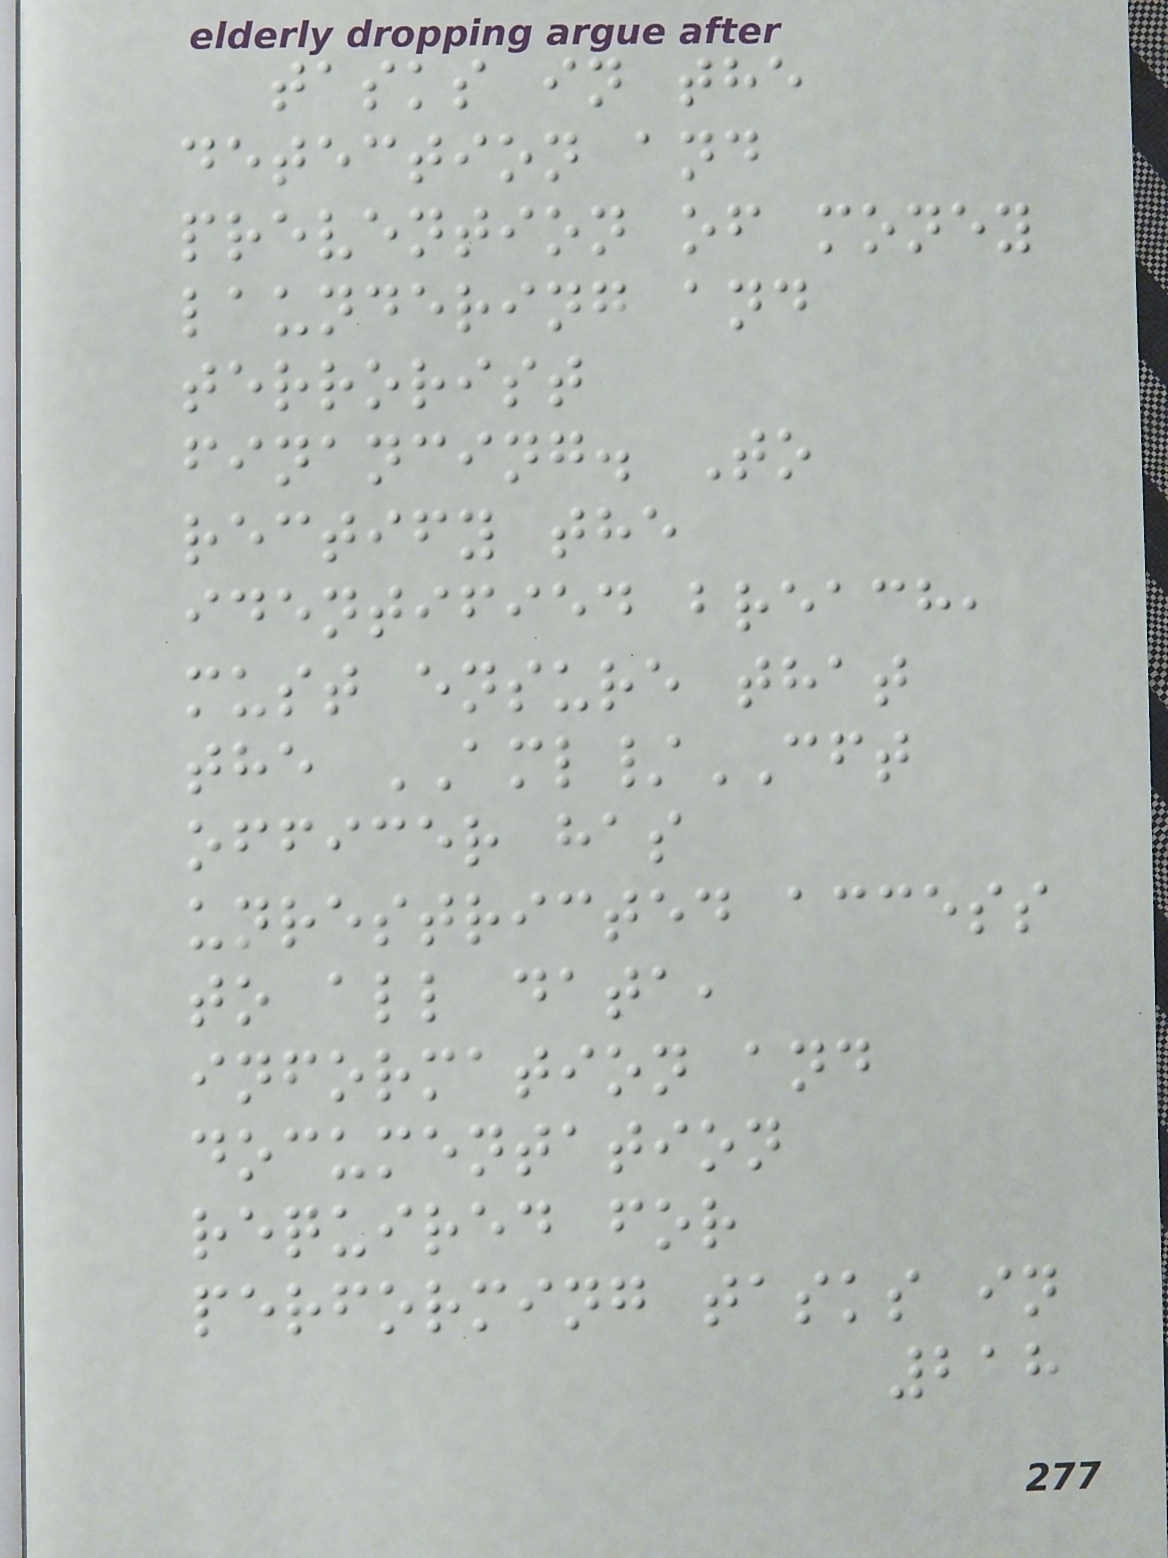tasks in the
detection and
prevention of money
laundering and
terrorist
financing. To
rectify the
identified breach,
must ensure that
the AML/CFT
officer has
unrestricted access
to all data,
information and
documentation
required for
performing tasks in
218
